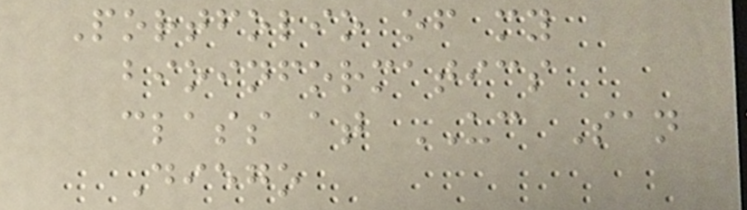Portfolio of my
bioinformatics
class at UC San
Diego
